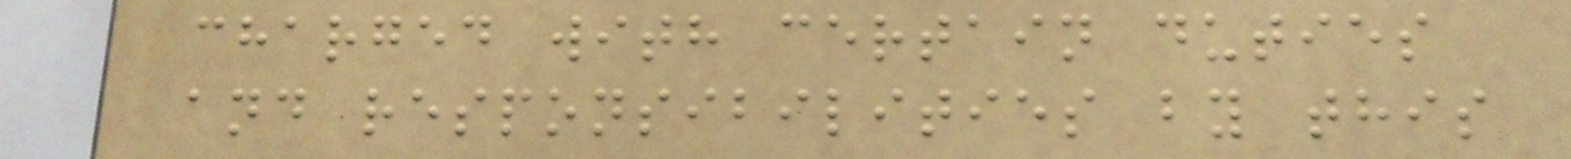charged with certain duties
and responsibilities by this
